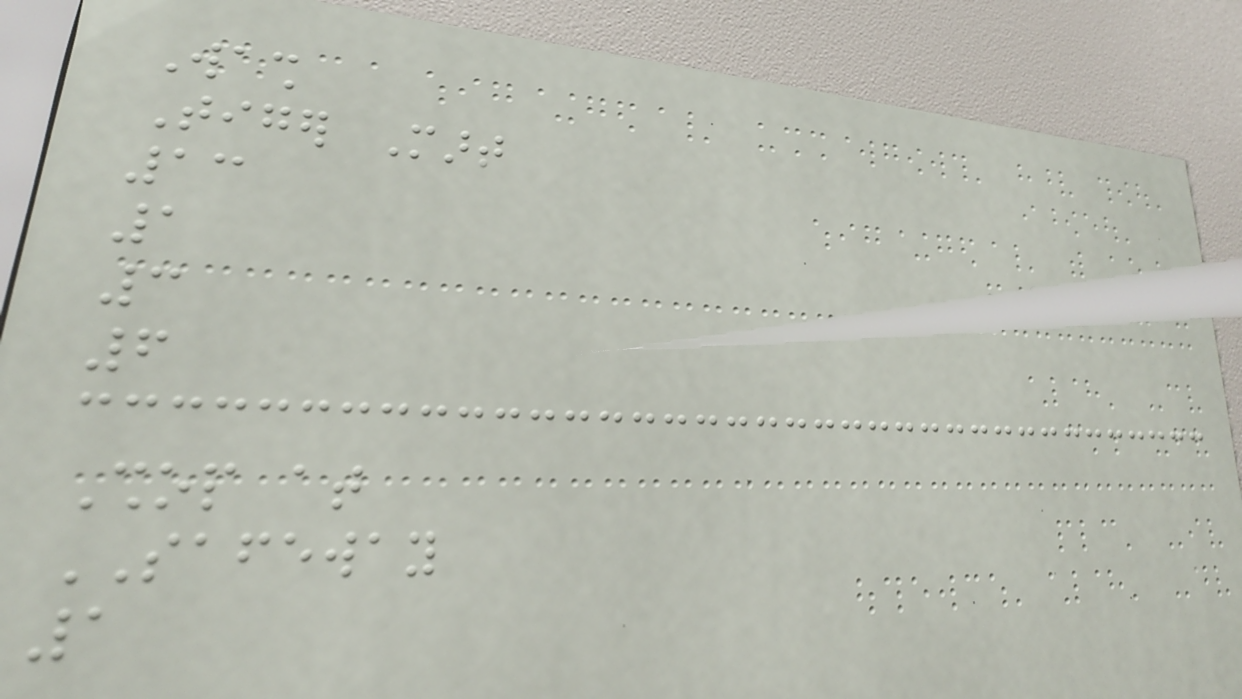Wash
Tiger Mart
13
1
3
6
Shop at
SAFEWAY
1
